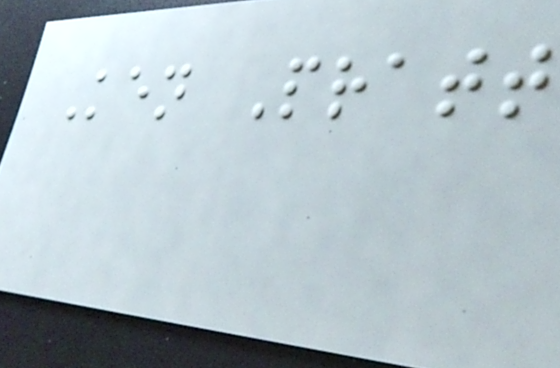Ken Pratt
